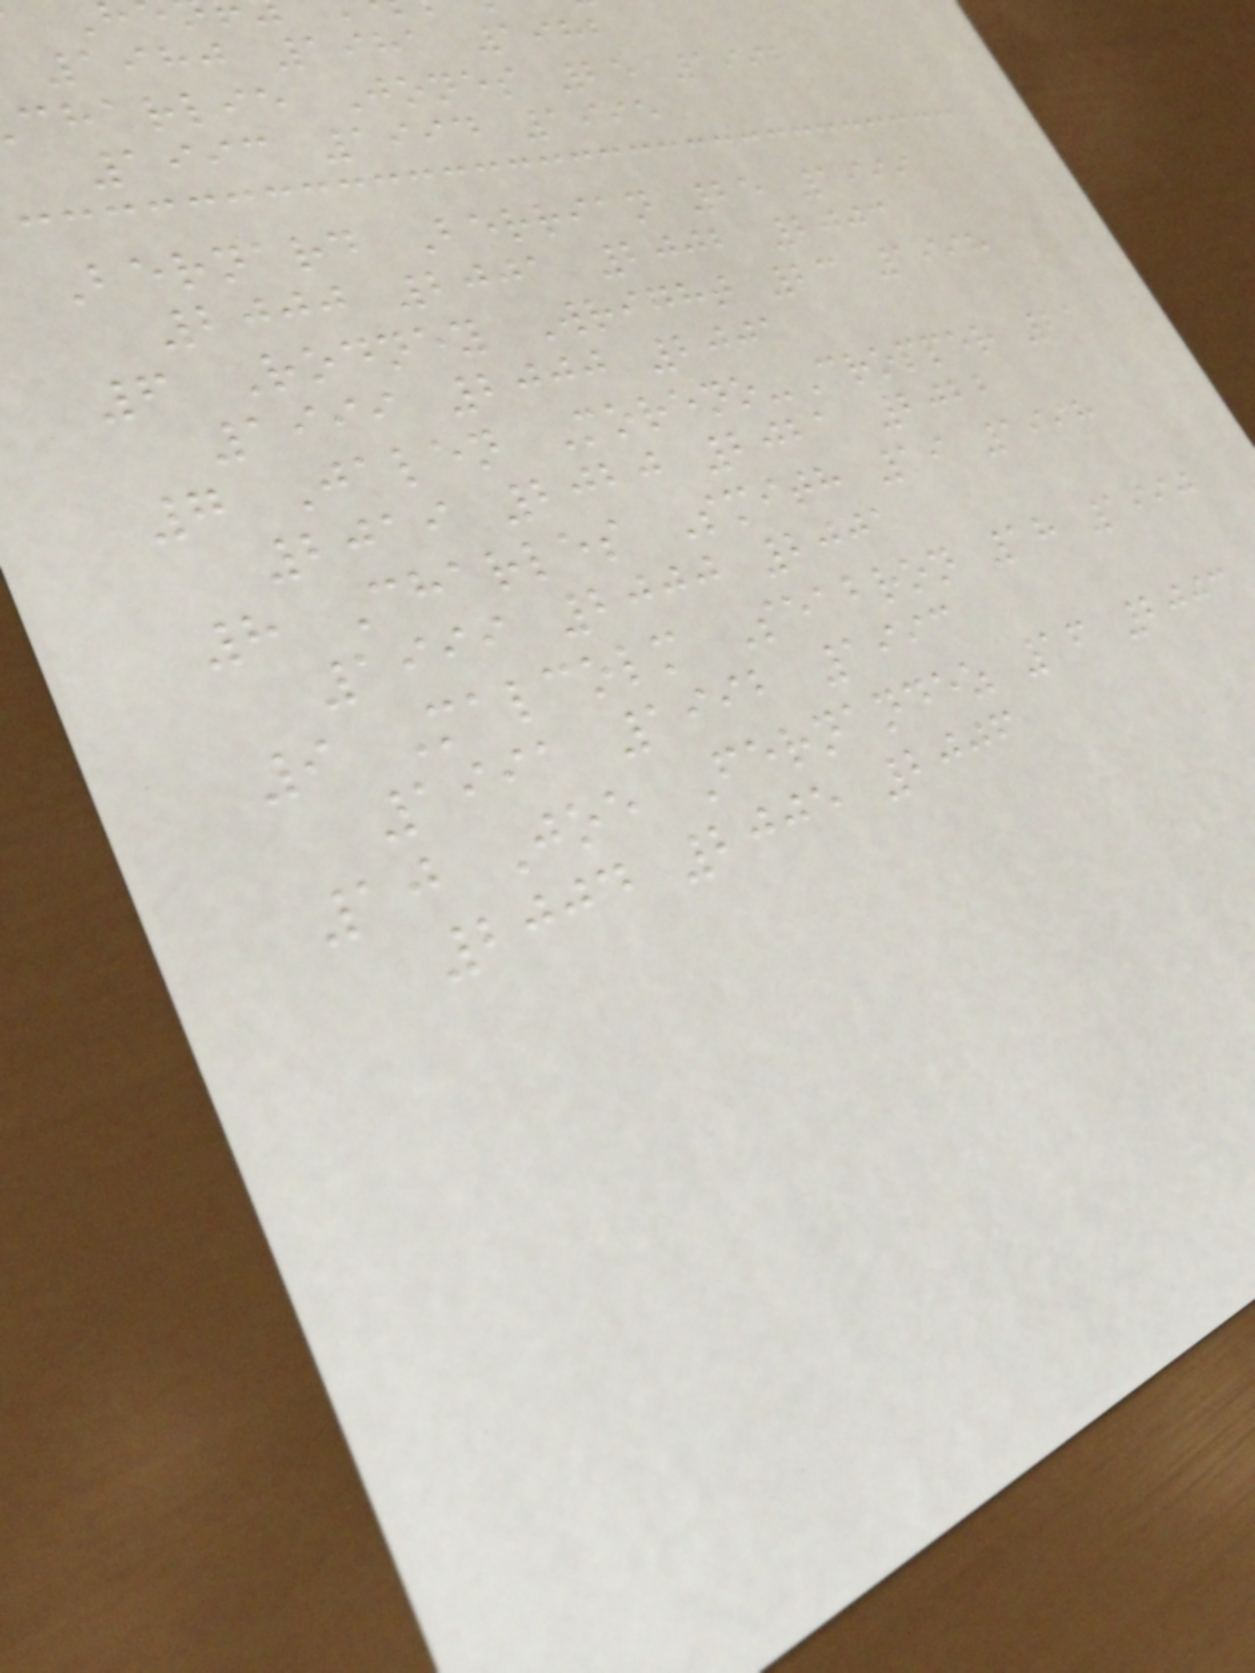1980 1981 1982
charlie Jones 25 1992
1993 1994 1995
Bernard Berrian 25 1999
2000 2001 2002 2003
6 Rodney Wright 23 1998
1999 2000 2001
7 Jalen Moreno-Cropper 21
2019 2020 2021 2022
8 Charles Smith 19 1998
1999 2000 2001
9 Malcolm Seabron 18 1990
1991 1992 1993
10 Joe Fernandez 16 2003
2004 2005 2006
